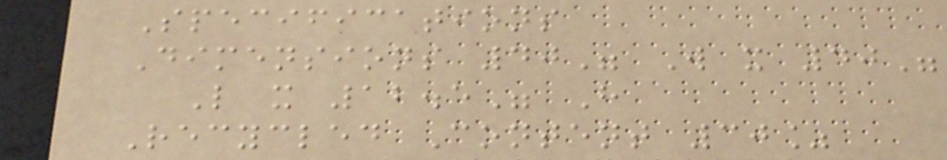Specifications
Dimensions 40" W x 40"
L x 12.5" H
Recycled Content 30%
